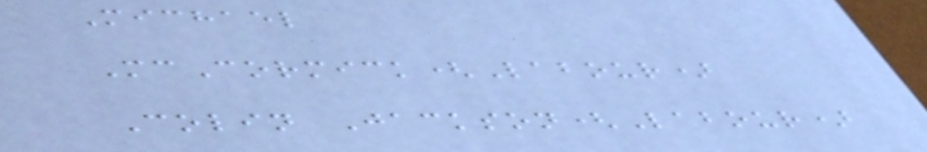Michael
McCormick(Labour)
Colin Jackson(Labour)
